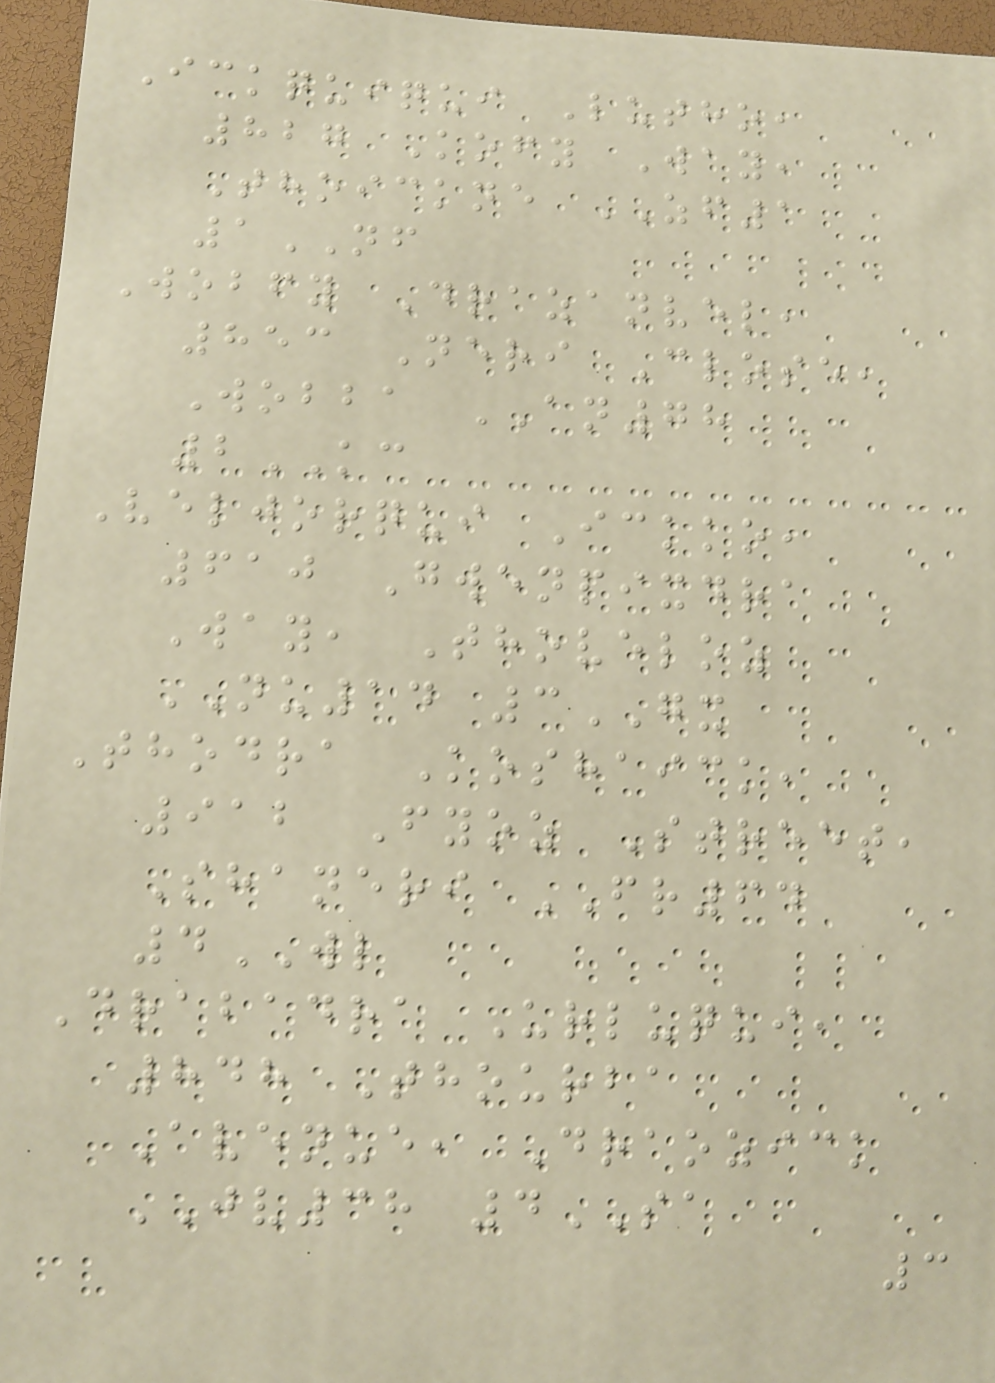Ickquiqui Lutho,
827 Kofy Way,
Thoickne ZF1
1NF
Wobfy Drazanvel,
853 Neri Close,
Wobba AN78
2KC
Veljorqui Ickko,
610 Gwenpixdra
Way, Thoveloz
NU14 3GX
Thodra Koshaick,
912 Fyoz Street,
Shaneri FR64
4WL
Drabadra Urluqui,
848 Thourba
Avenue, Draozick
JV38 4SA
3
